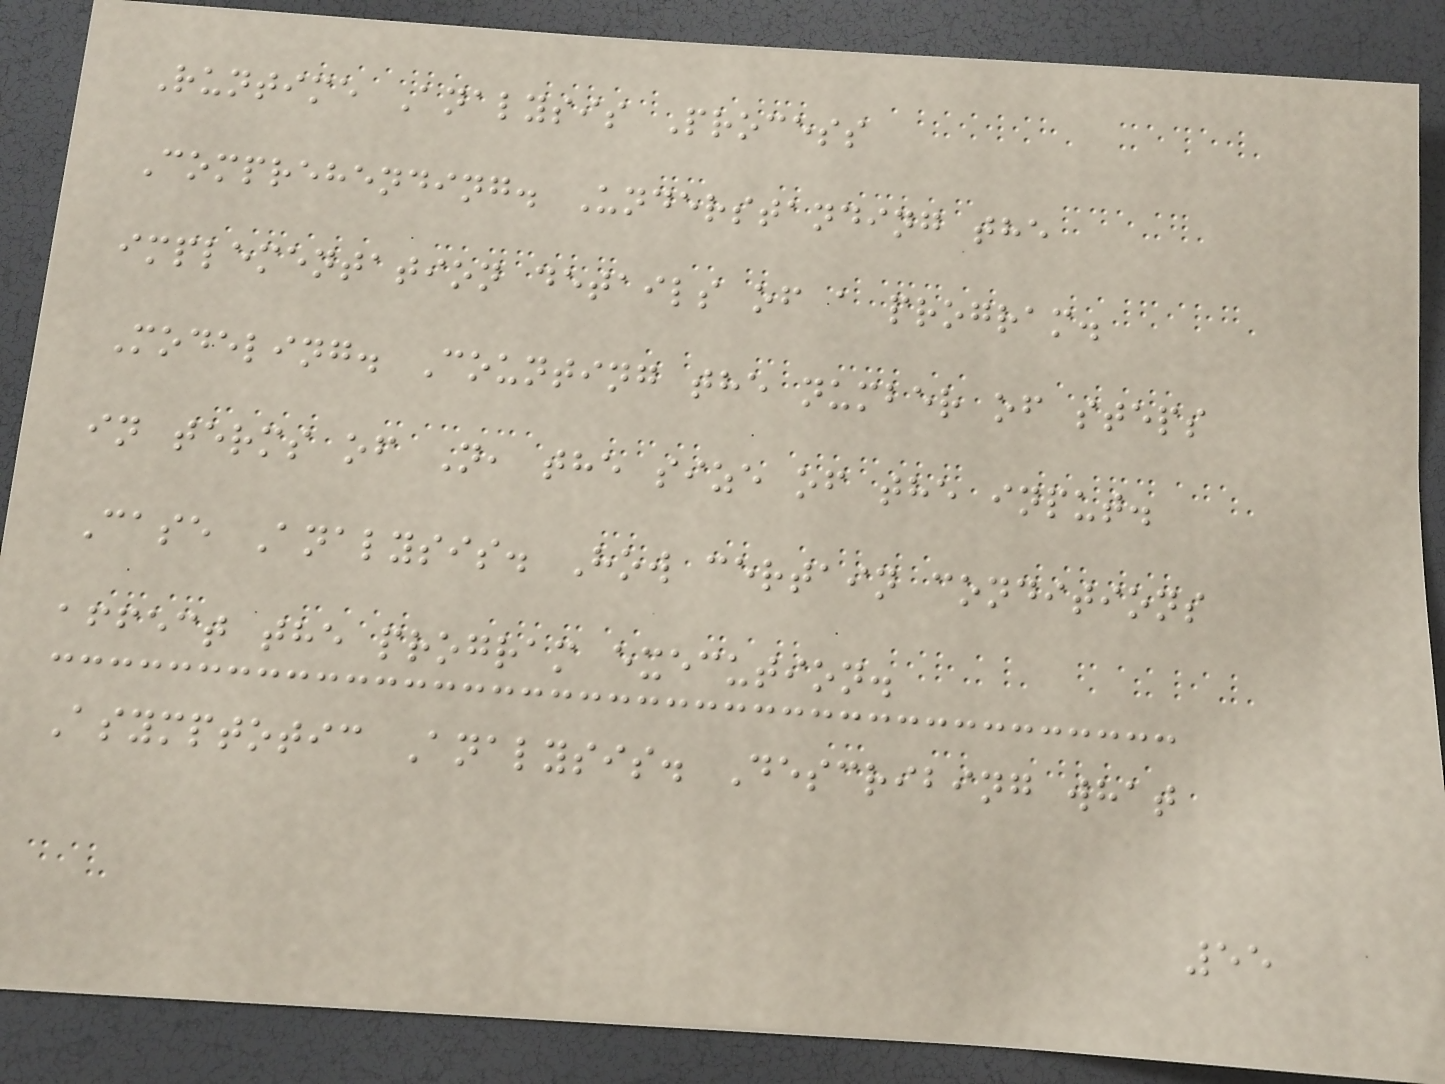Runtime Analysis Process
Comprehending. Understanding the
implementation details of a program.
Modeling. Counting the number of steps
in terms of N, the size of the input.
Case Analysis. How certain conditions
affect the program execution.
Asymptotic Analysis. Describing what
55
